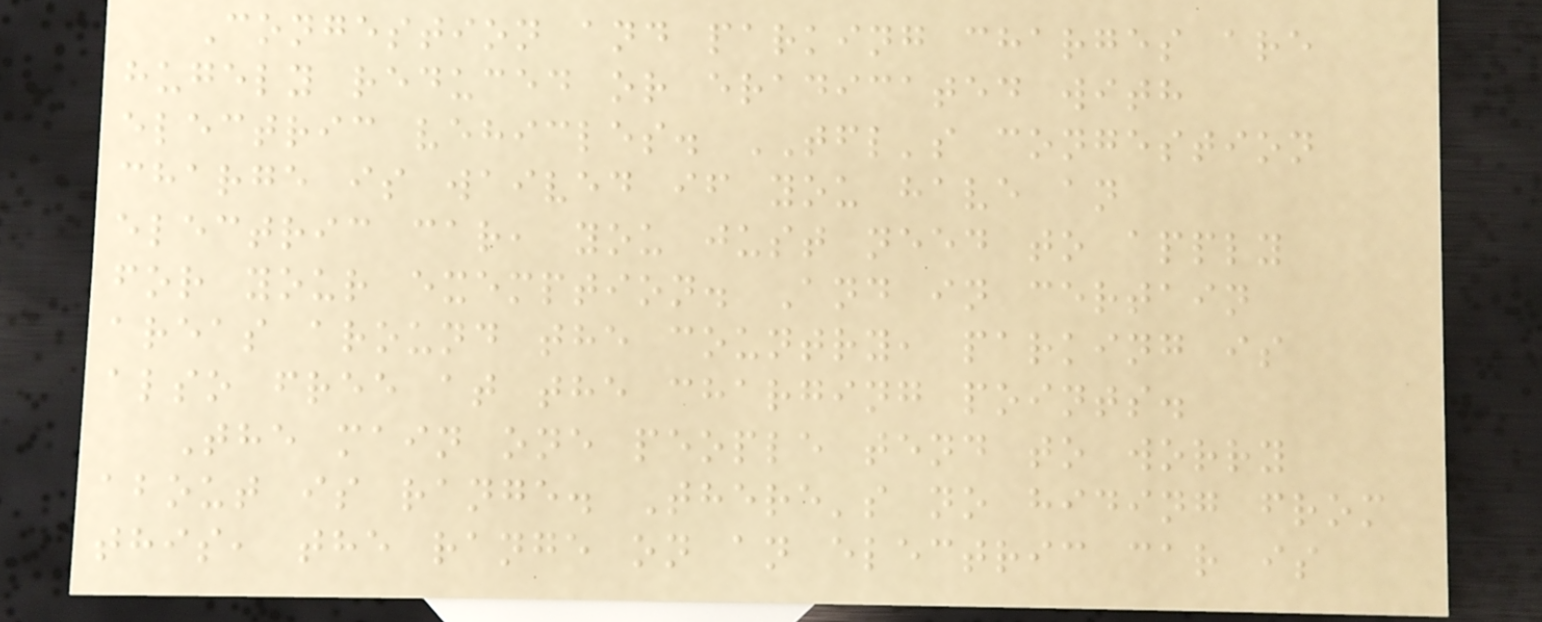Congestion and parking charges are
hugely reduced or eradicated with
electric vehicles. TFL's congestion
charge is waived if you have an
electric car, you just need to apply
for your exemption. And in certain
areas around the country, parking is
also free at the charging points.
The main one people tend to worry
about is range. There's no hiding from
this, the range on an electric car is
